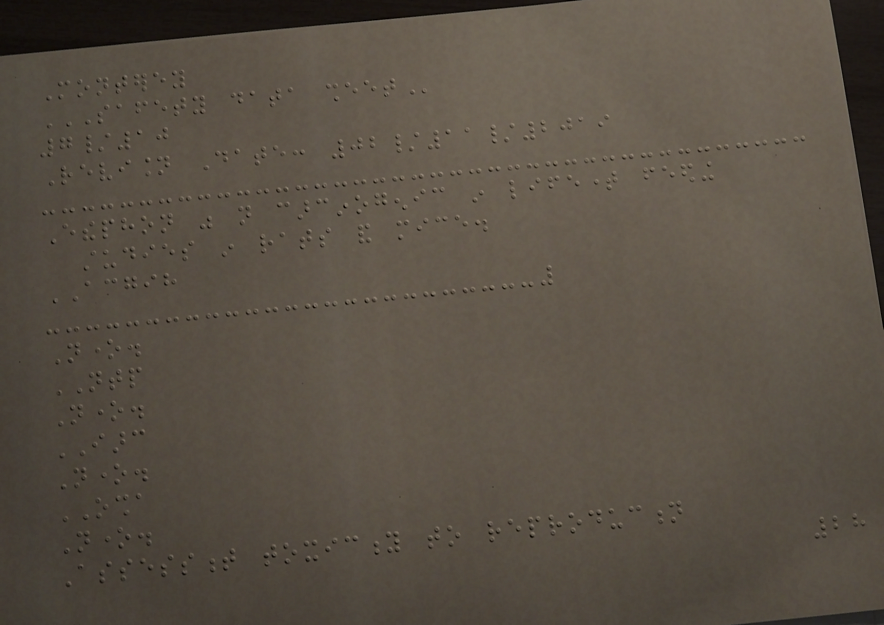Monterey
SAFETY DATA SHEET
7/10
Revision Date: 02/11/2019
Ethephon was not carcinogenic in lifetime feeding
studies in rats and mice.
ACGIH
None.
NTP
None.
IARC
None.
OSHA
None.
Assessment toxicity to reproduction
28
